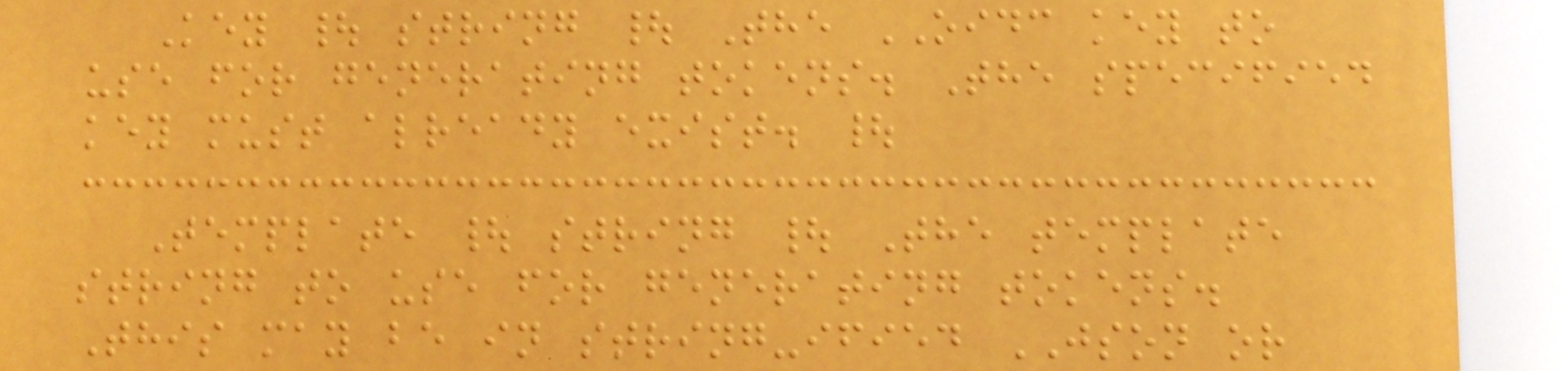Key | string | The OIDC key to
use for generating tokens. The specified
key must already exist. |
Template | string | The template
string to use for generating tokens.
This may be in string-ified JSON or
